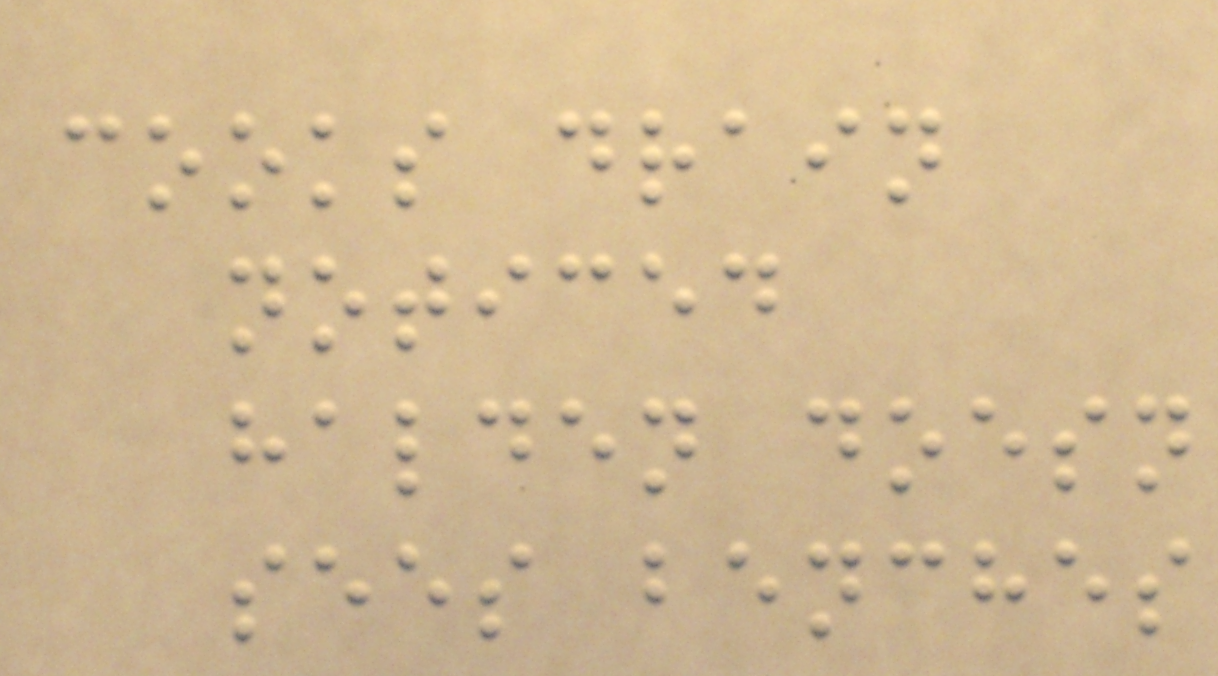cooks drain
noticed
halden doesn
sees benches
